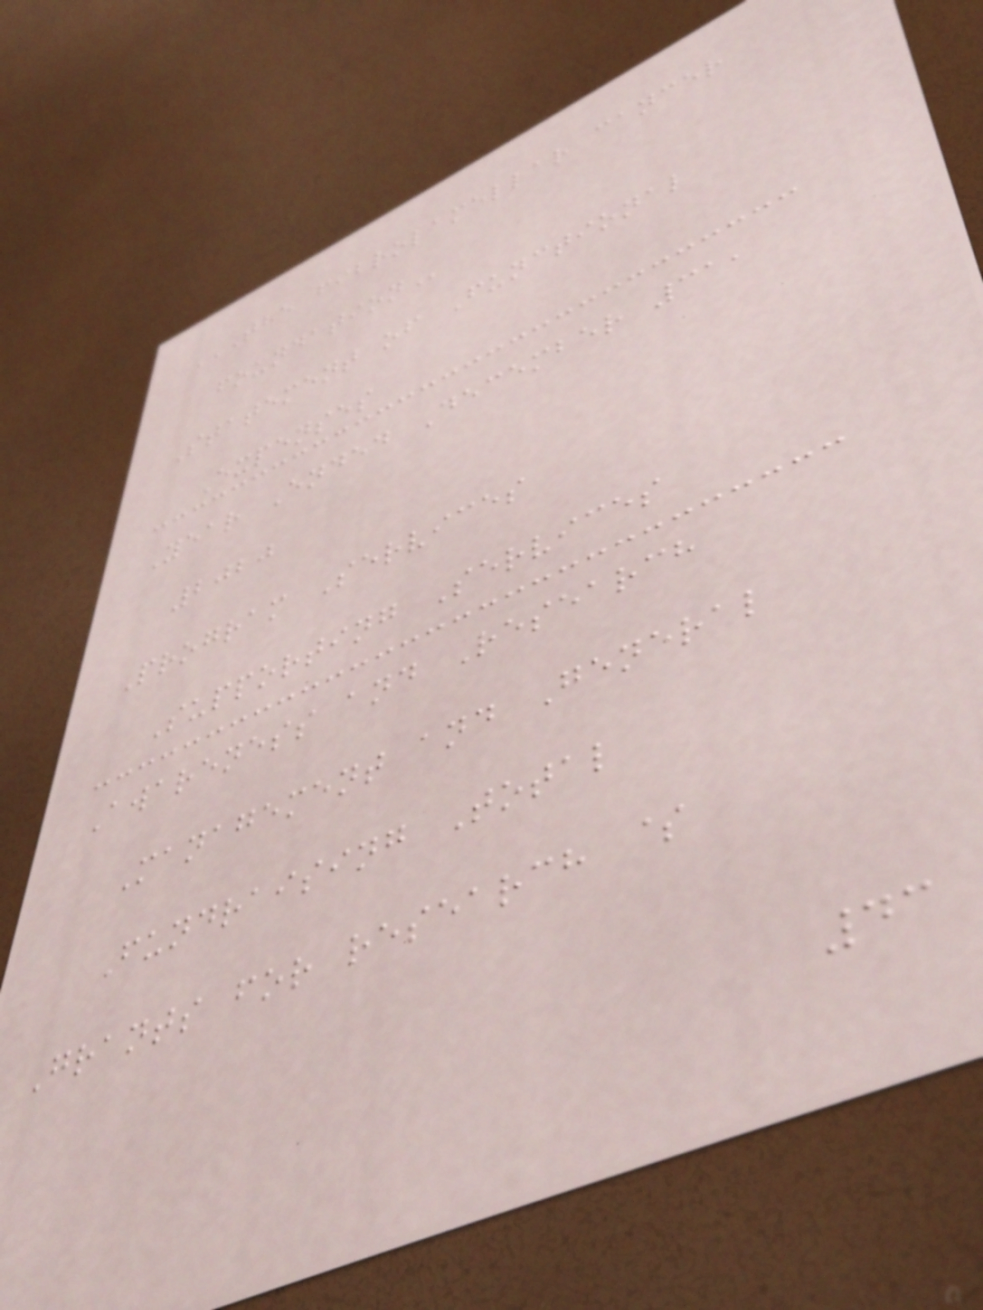THE FIBROLAMELLAR CANCER
FOUNDATION
Statement of Functional
Expenses
Year Ended December 31,
2020
Program Services
Supporting Services
Awareness and Research
Management and General
Fundraising Total
Grants for research $
43
